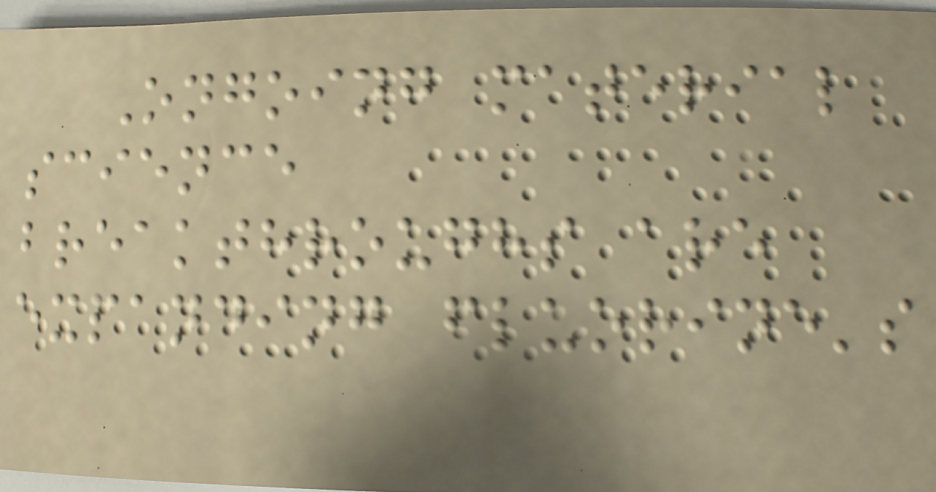Ongoing material
science
breakthroughs are
expanding fluorine's
